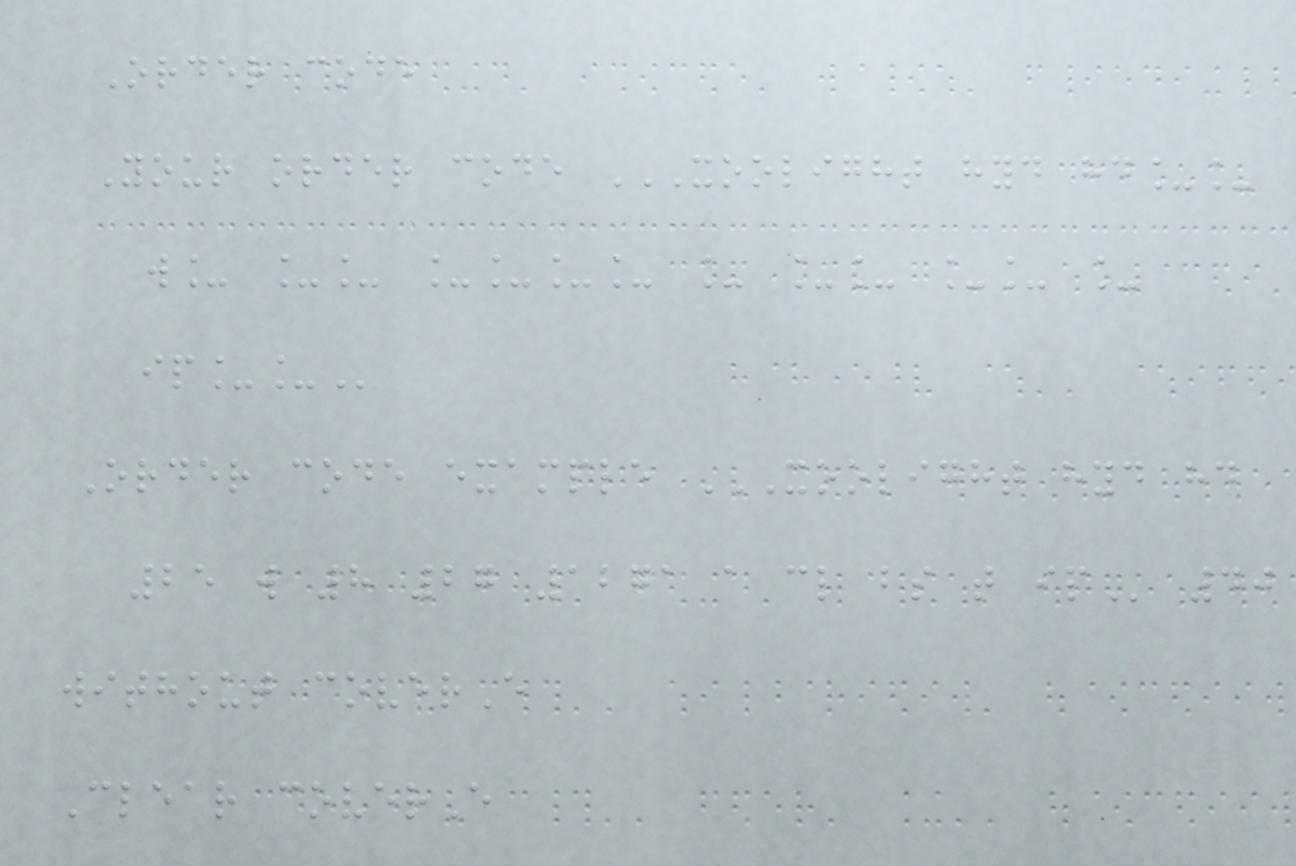Order code
Your order code XOOLIGHT HYD HD__
W_ __ ____ _ __ __ _
IP__
Order code example XOOLIGHT HYD HD
25 W 8 27 1271 A CL BS T IP 40
without coverE
Clear coverE
